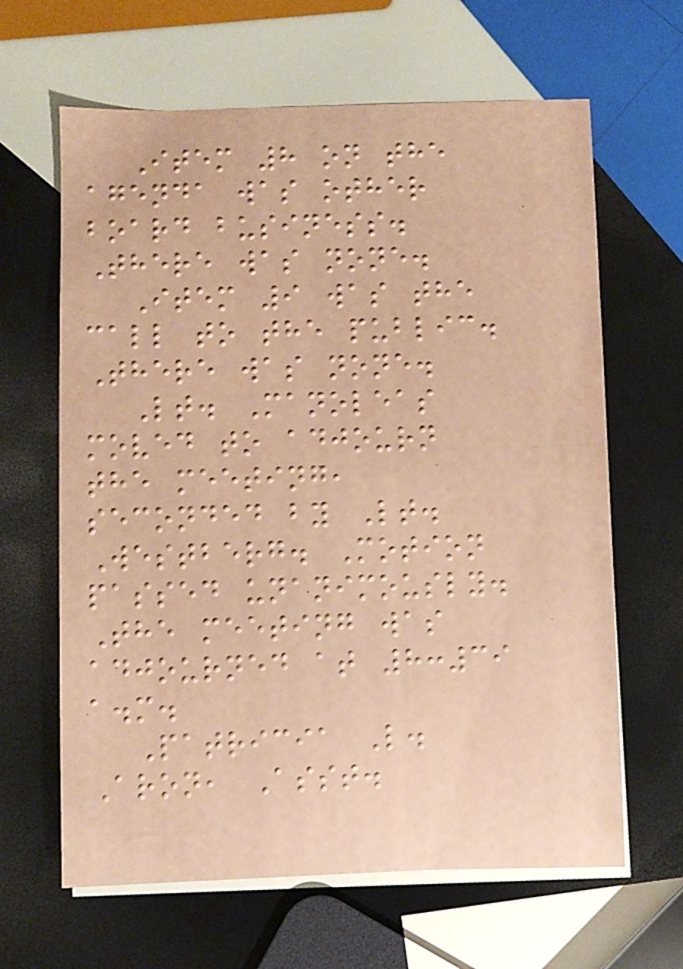Item 8 on the
agenda was other
board business.
There was none.
Item 9 was the
call to the public.
There was none.
Lt. Manoleas
moved to adjourn
the meeting,
seconded by Lt.
Westberg. Motion
passed unanimously.
The meeting was
adjourned at 8:39
a.m.
Patricia L.
Aron, Asst.
